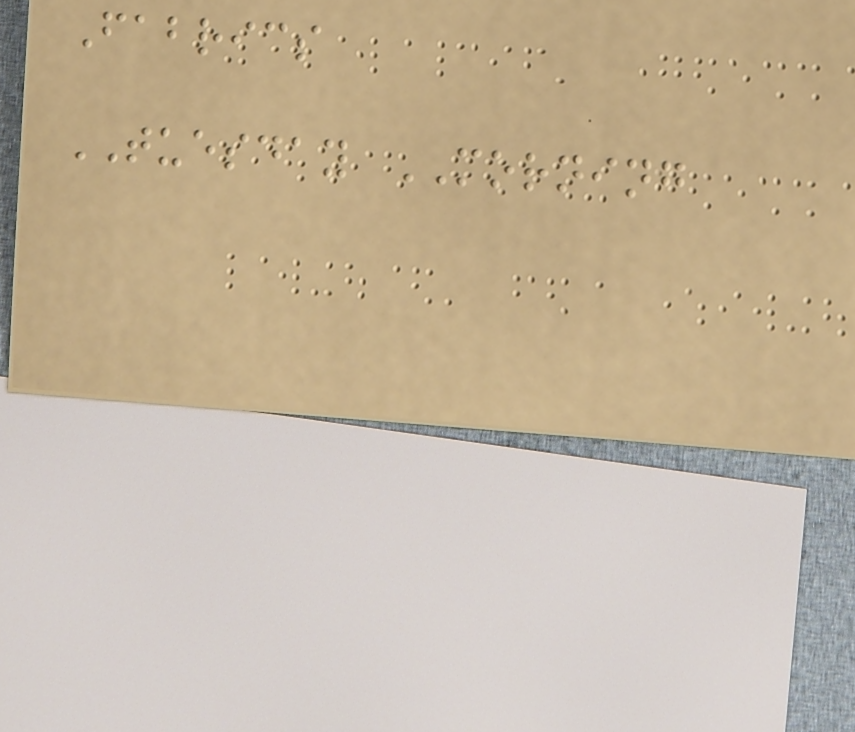Fabrics
TUESDAY MORNING
